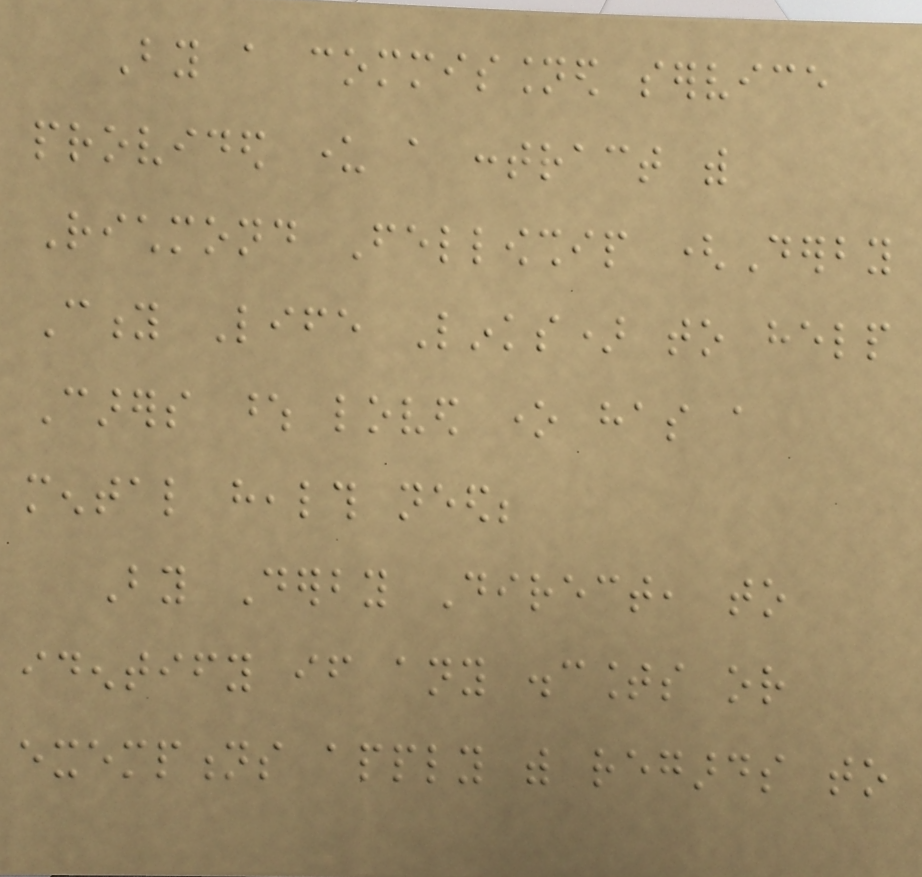By a commissioned service
provided under a contract with
Richmond Fellowship (Derby
City Life Links) to help
Carers whose loved one has a
mental health need;
By Derby Direct, to
identify if any discounts or
exemptions apply with regards to
